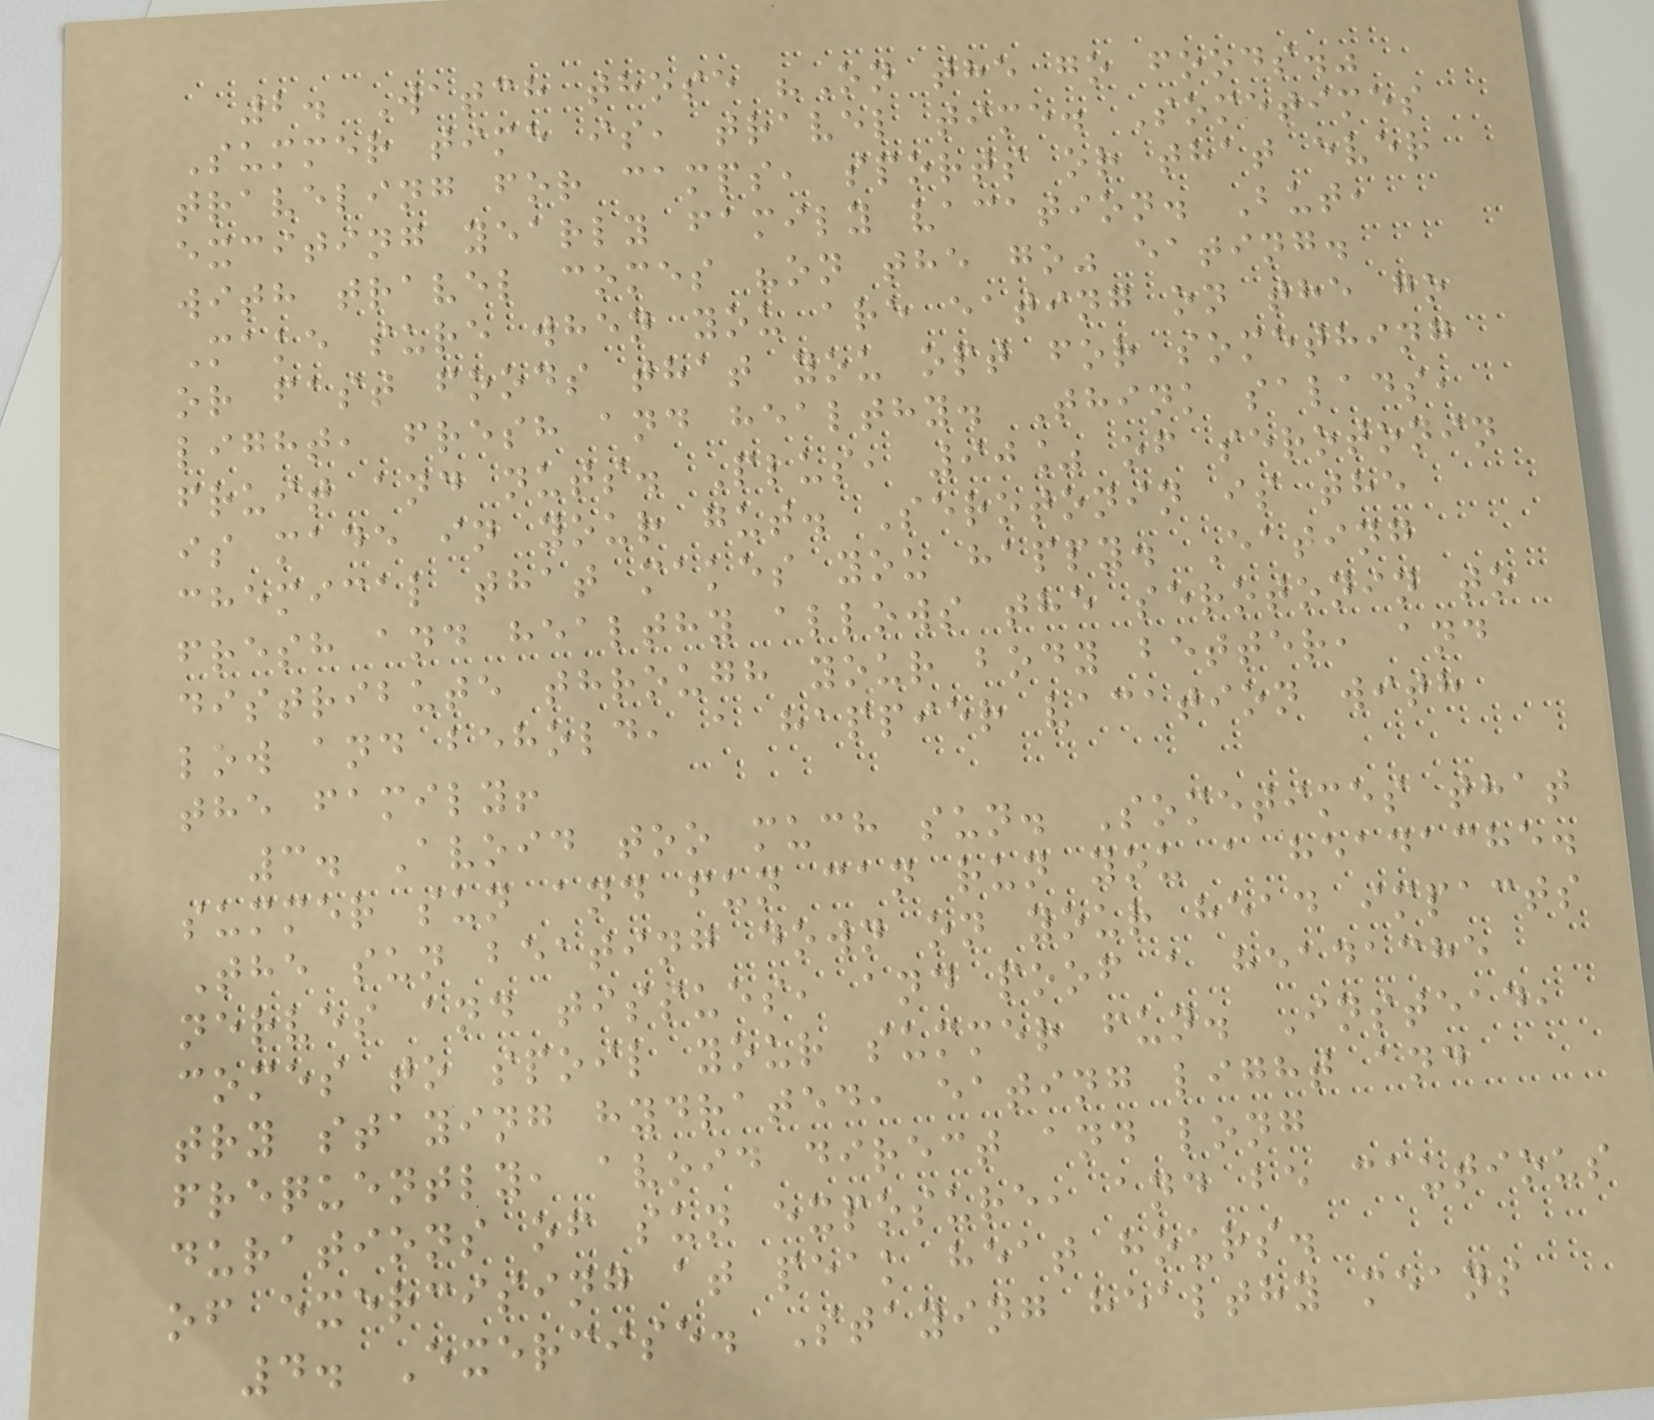2. Watch those "On the go foods."
Summer time is, travel time. Sometimes
traveling for camps, sports or that ever
exciting yearly family vacation. But,
with travel comes "on the go" eating.
Make sure when you are eating on the go
or fast foods that you opt for something
light, fresh and healthy. Think salads,
fruit and nuts. Plus, 90% of serotonin
is made in your gut. Serotonin is the
chemical that makes you happy. Eating
fresh and healthy allows the serotonin to
distribute through your body better, and
low and behold, a happier vacation with
the family!
3. Avoid too much sun. Sometimes that
summer sun and fun can run you a headache.
The sun beating down on your head impacts
nerves and tissues, and poof a headache
comes to spoil your summer fun. Instead,
try staying hydrated, eating light and
frequently, avoid direct and long
durations of sun exposure, and be cautious
of exercising at peak heat hours.
4. Exercise. Staying healthy means
